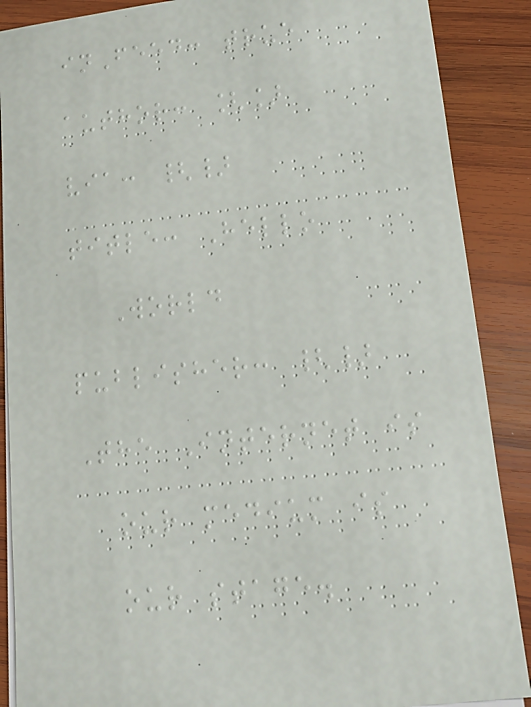inFeed: true
author: []
via: {}
title: Hello
World
publisher: {}
The Internet is
our medium is
our stage.
